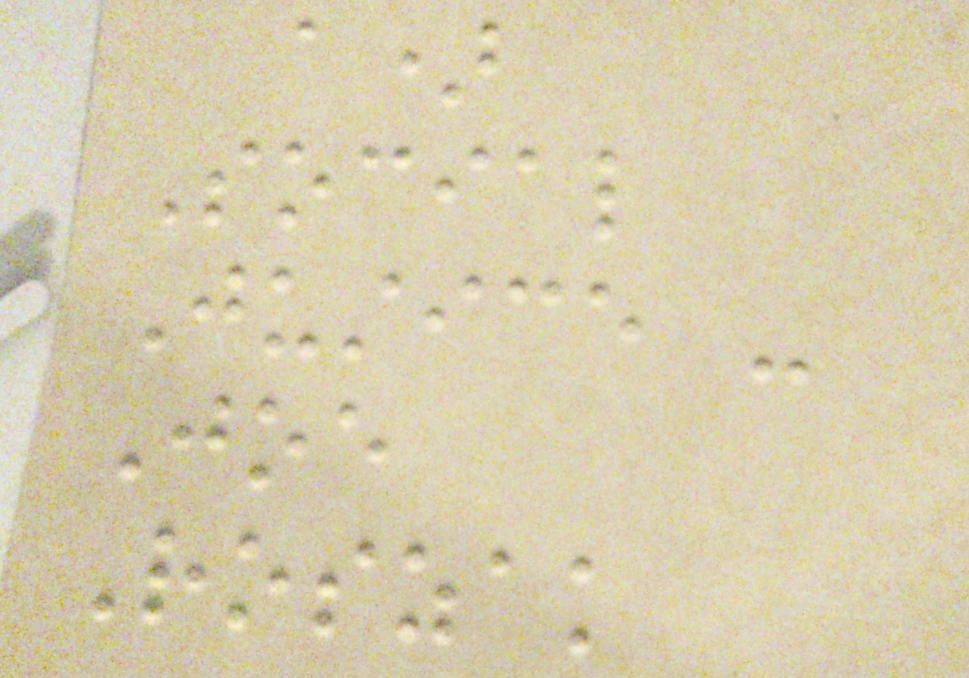a)
Social
Justice -
Joe
Roszak
